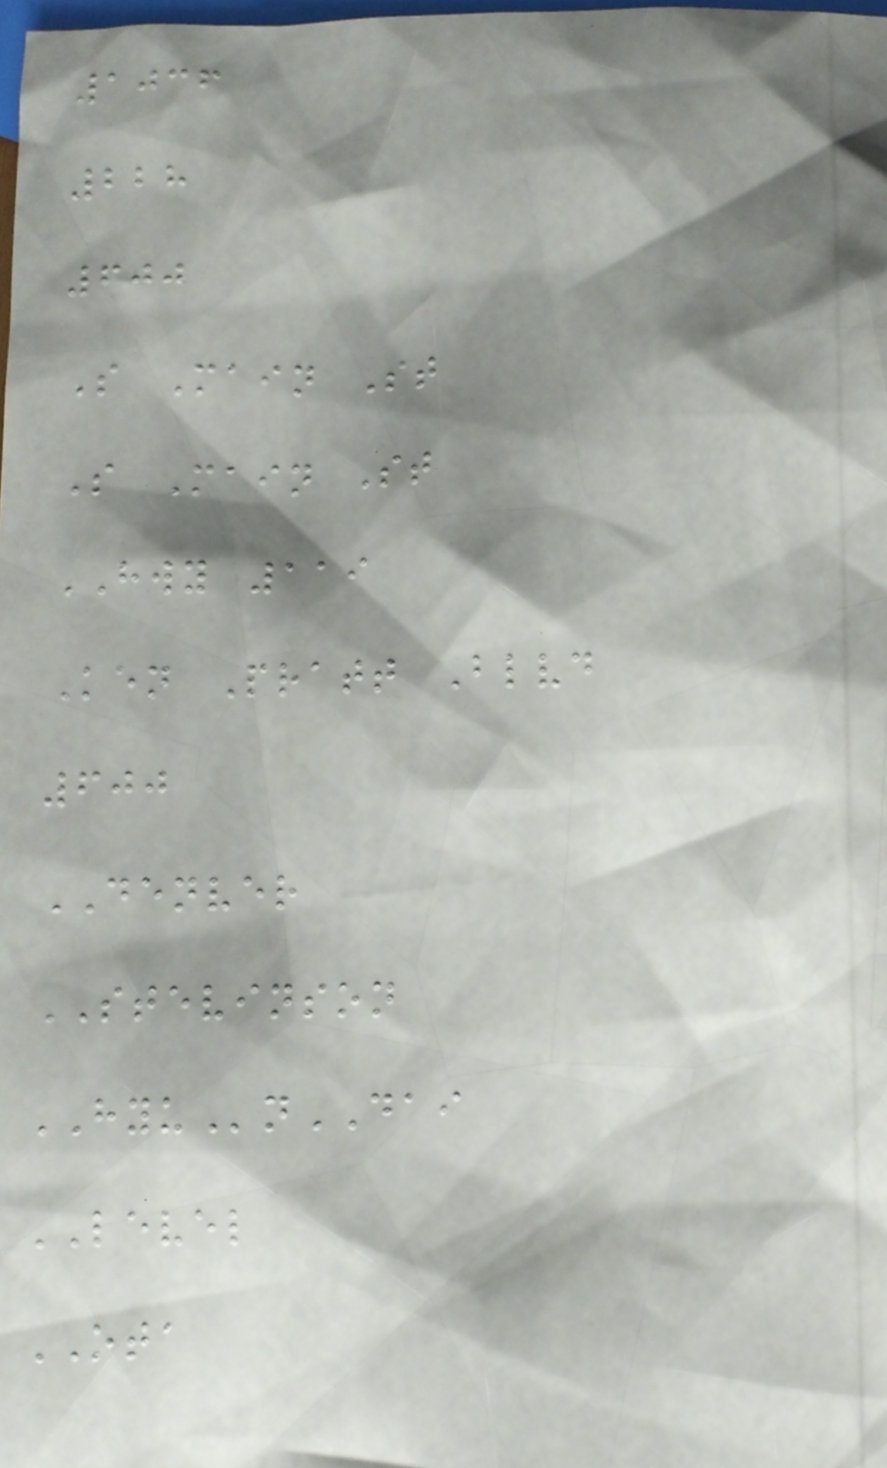1036
228
600
S Main St
S Main St
HWY 119
Ken Pratt Blvd
600
DENVER
STEVINSON
HYUnDAI
LEVEL
OTA
